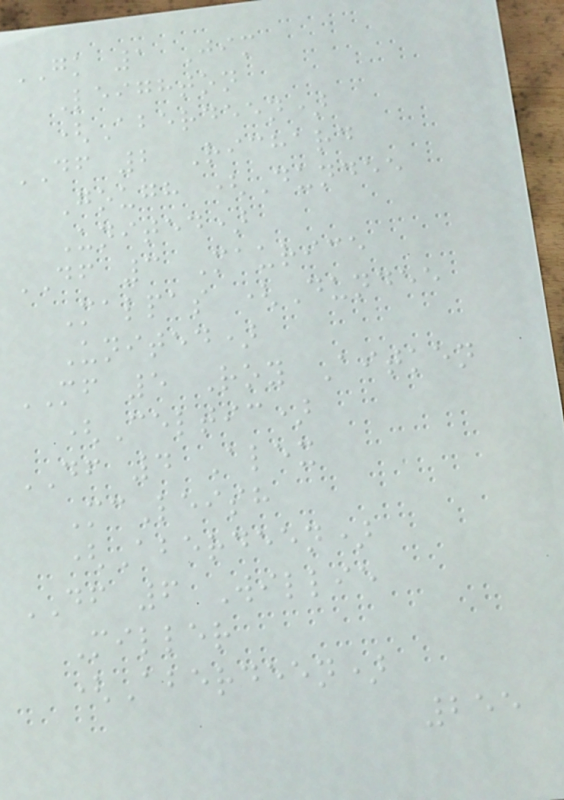GK 1 Jim
Leighton
(Aberdeen)
DF 2 Richard
Gough (Dundee
United)
DF 3 Maurice
Malpas (Dundee
United)
MF 5 Roy Aitken
(Celtic)
DF 4 Alex
McLeish
(Aberdeen)
DF 6 Willie
Miller
(Aberdeen)
255
